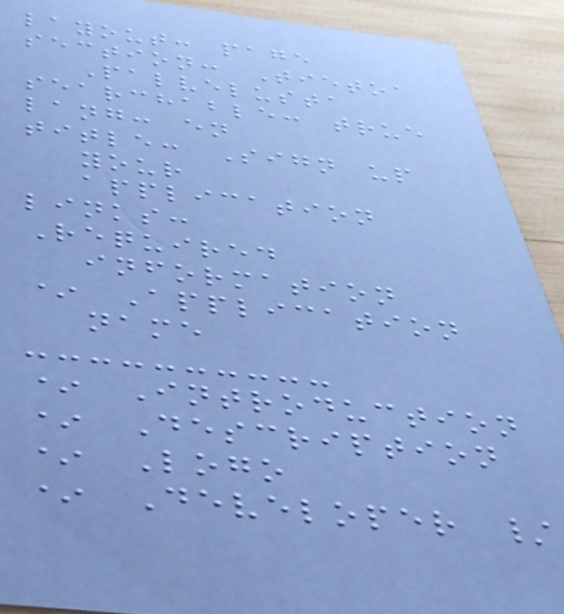layout: page
section: Tietoa
Palvelusta
searchable: true
lang: en
title: Sign up
your
application
links:
Required
information
* Application
name
* Introduction
* Description
* Logo
* Developer /
